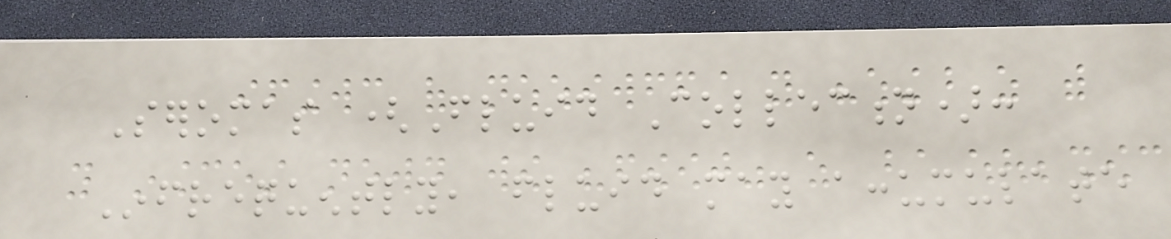Seromas (Fluid Collection):
Infrequently, fluid may accumulate
